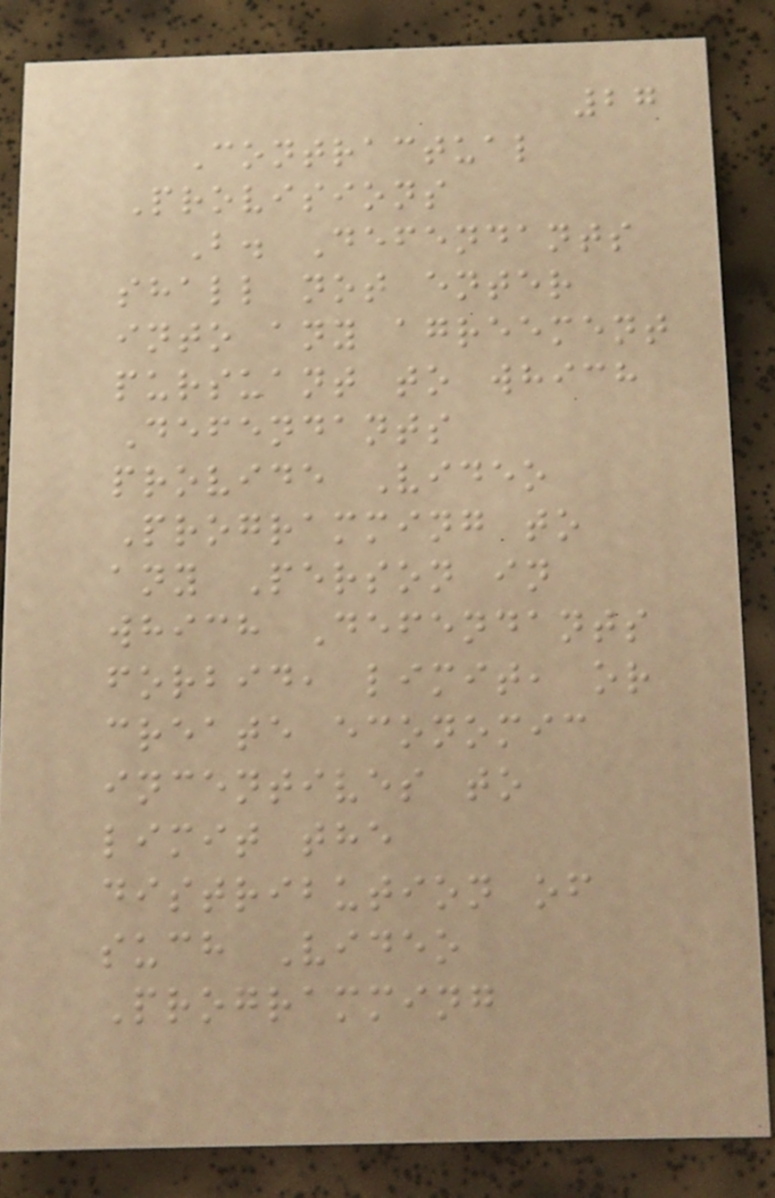27
Contractual
Provisions
B. Defendants
shall not enter
into any agreement
pursuant to which
Defendants
provide Video
Programming to
any Person in
which Defendants
forbid, limit, or
create economic
incentives to
limit the
distribution of
such Video
Programming
